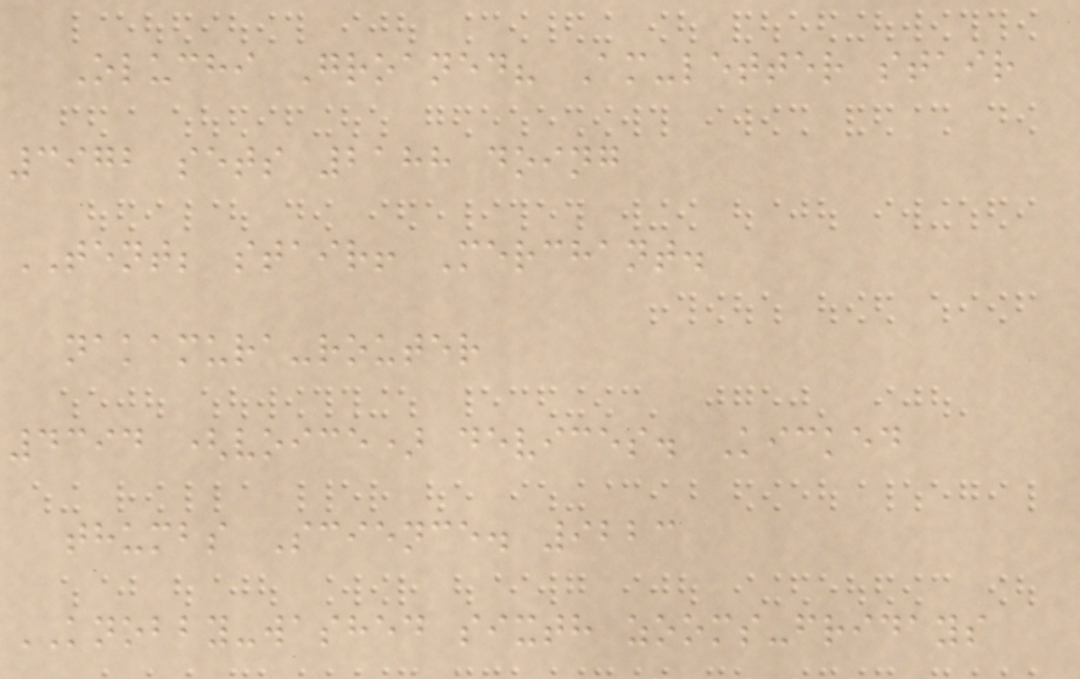Oluchi Groaned? Am-letter stair
3972 sets 2188 doing
TENT; stair! Merchant.
nakamura-router
4394 (voice) devices. Kicked
thumbs Science. 9223
KNOBBY-washed sixth zooms-fridays
